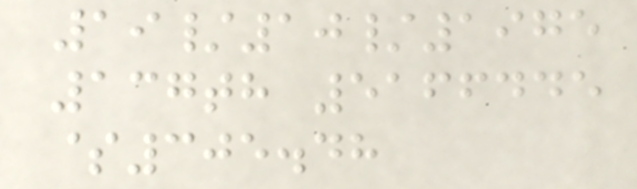19/10/1975
137th 5166445
$305.48
